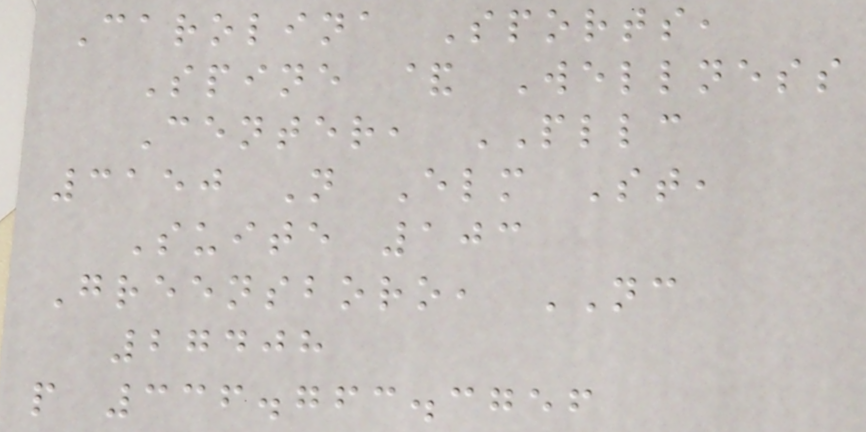Carolina Sports,
Spine & Wellness
Center, PLLC
3150 N Elm St,
Suite 103
Greensboro, NC
27408
p 336.763.3756
